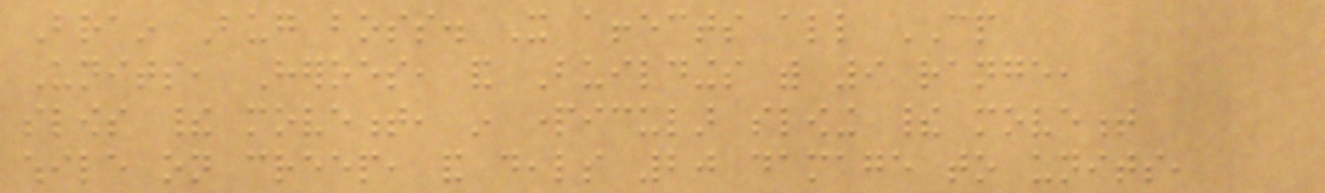Brain Bug boss. It affects all CP
Units, Heroes, and Buildings with 9 range,
slows their movement, in particular slowing their movement
while on creep, and deals 20 damage to units,
